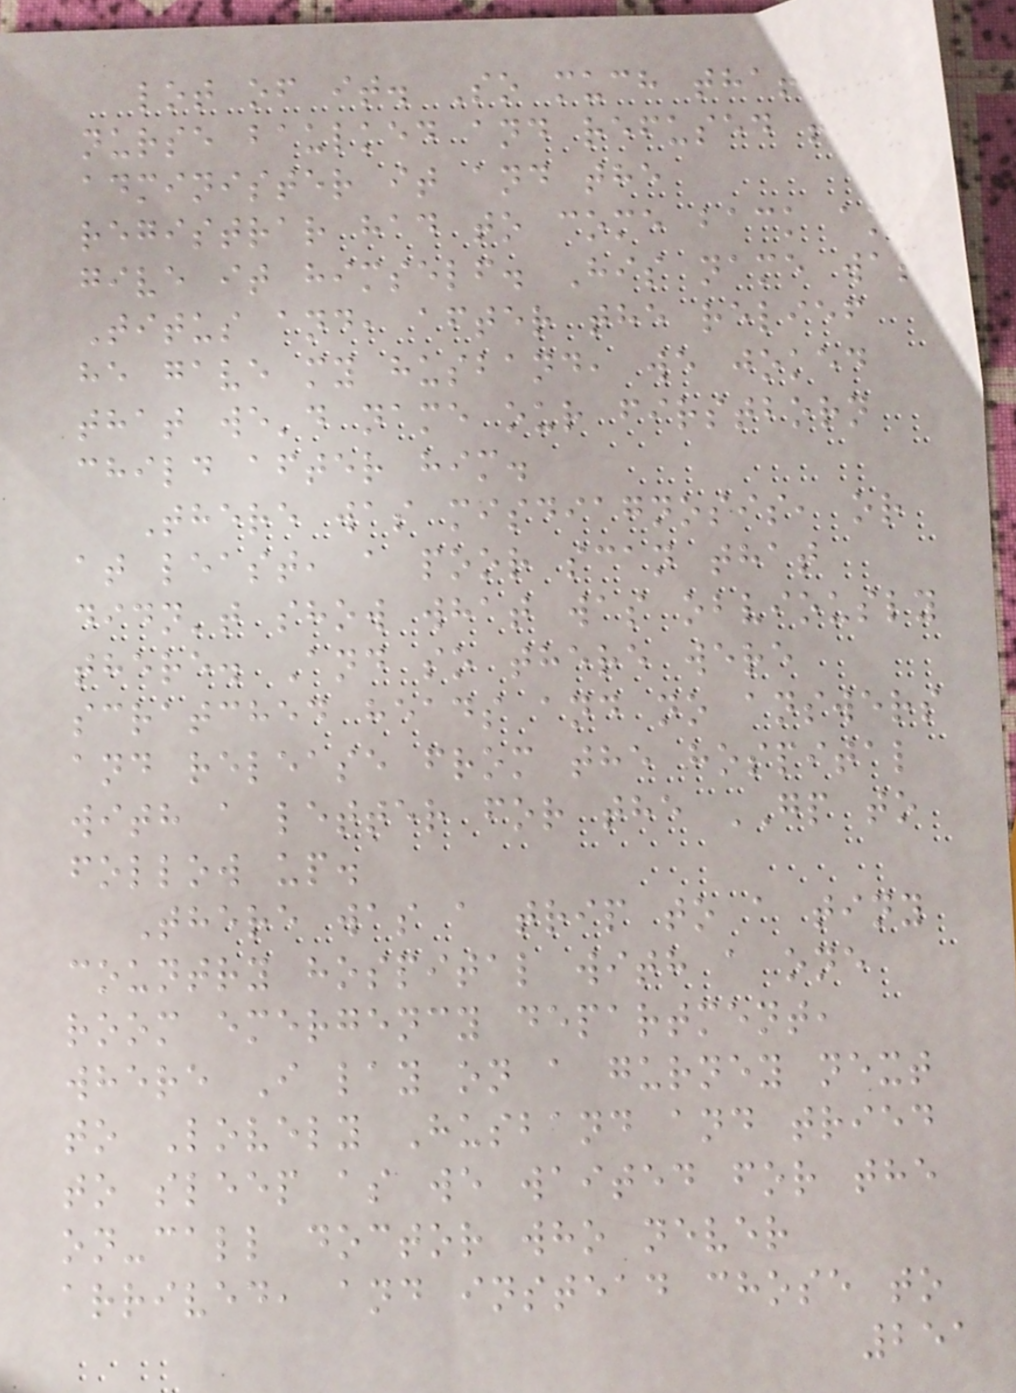lot of it. So much that a
nurse baulked and refused to
administer it and the
registrar had to come back and
give it himself. His name was
Titus and, after the relief
he gave my husband, we joked
that we'd name our firstborn
child after him.
There was misdiagnosis, or
at least, a poor scan that
didn't show what was obviously
there. And so there were
scratched heads and no answers
and release from the hospital
with a letter for the GP to
follow up.
There was a trip to a tiny
country hospital with a one
room emergency department,
where I lay on a gurney next
to Lovely Husband and tried
to sleep as we waited for the
on-call doctor who never
arrived, and instead chose to
251
